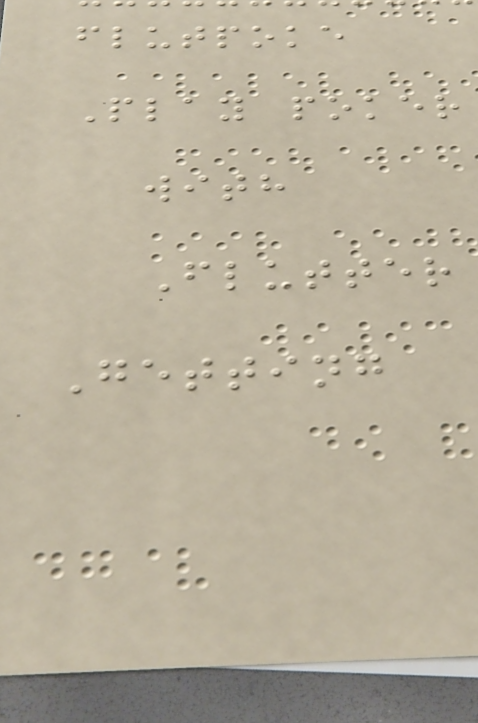flutpoke
Play poker
with
Flutter
Getting
